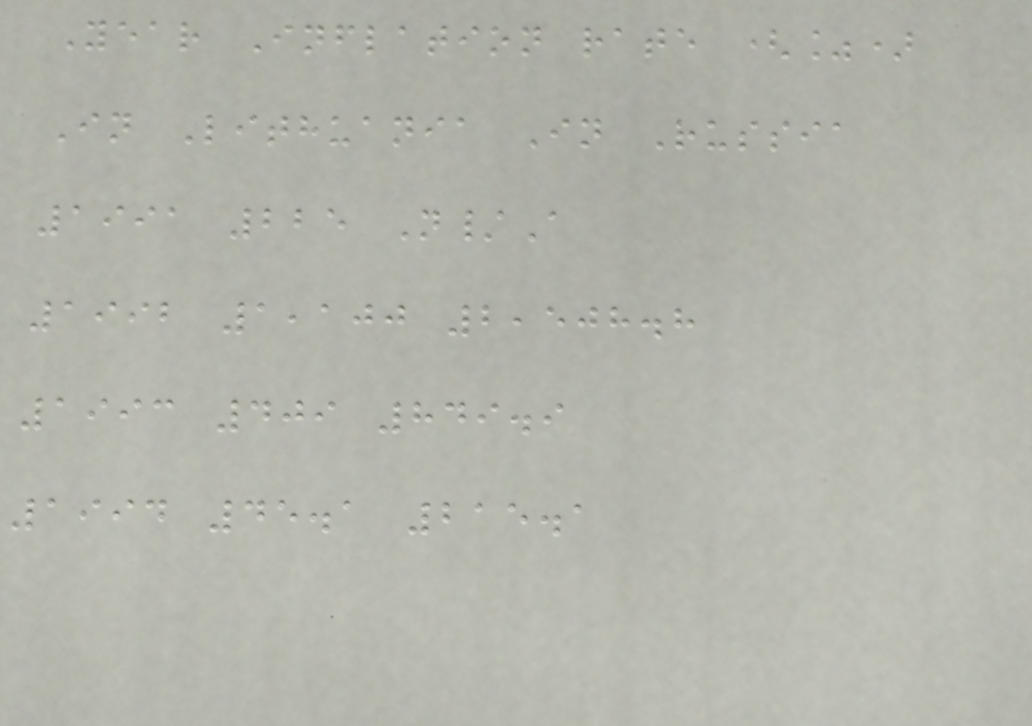Year Inflation rate (%)
In Lithuania In Russia
1991 225 N/A
1992 1,100 2,508.8
1993 409 849.9
1994 45.1 215.1
